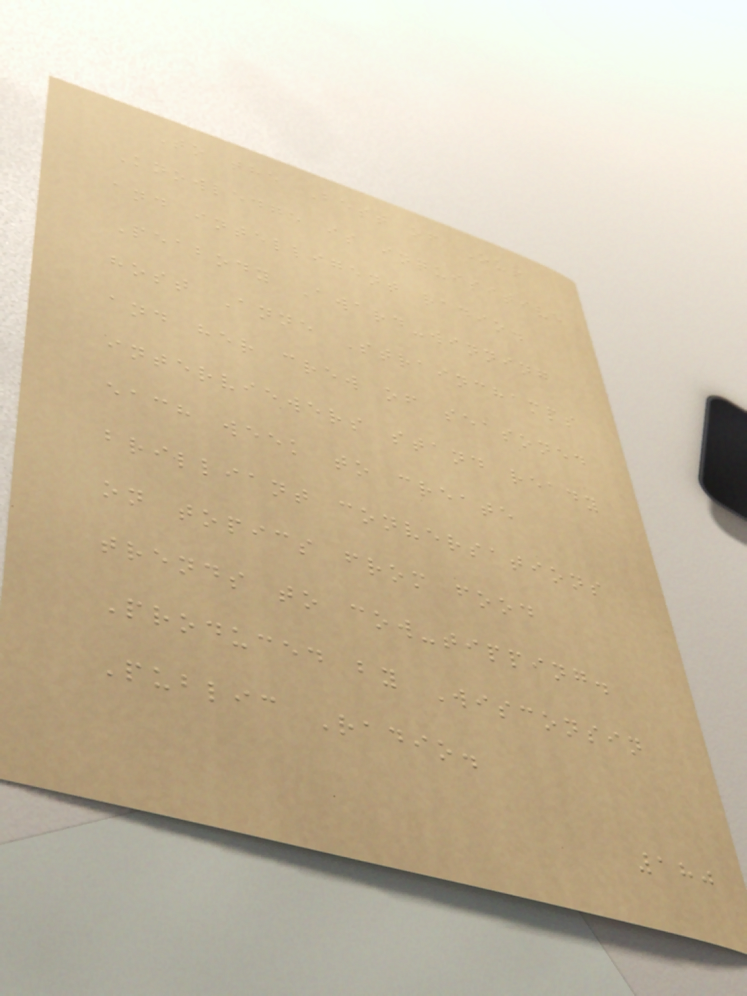To the Best of Our
Knowledge is inquisitive
and intelligent radio.
Peabody Award-winning
host Anne Strainchamps
and her crew of seasoned
interviewers stand ready
each week to create
brilliant conversations
on topics from food
trends to cow-tipping.
Produced by Wisconsin
Public Radio.
180
